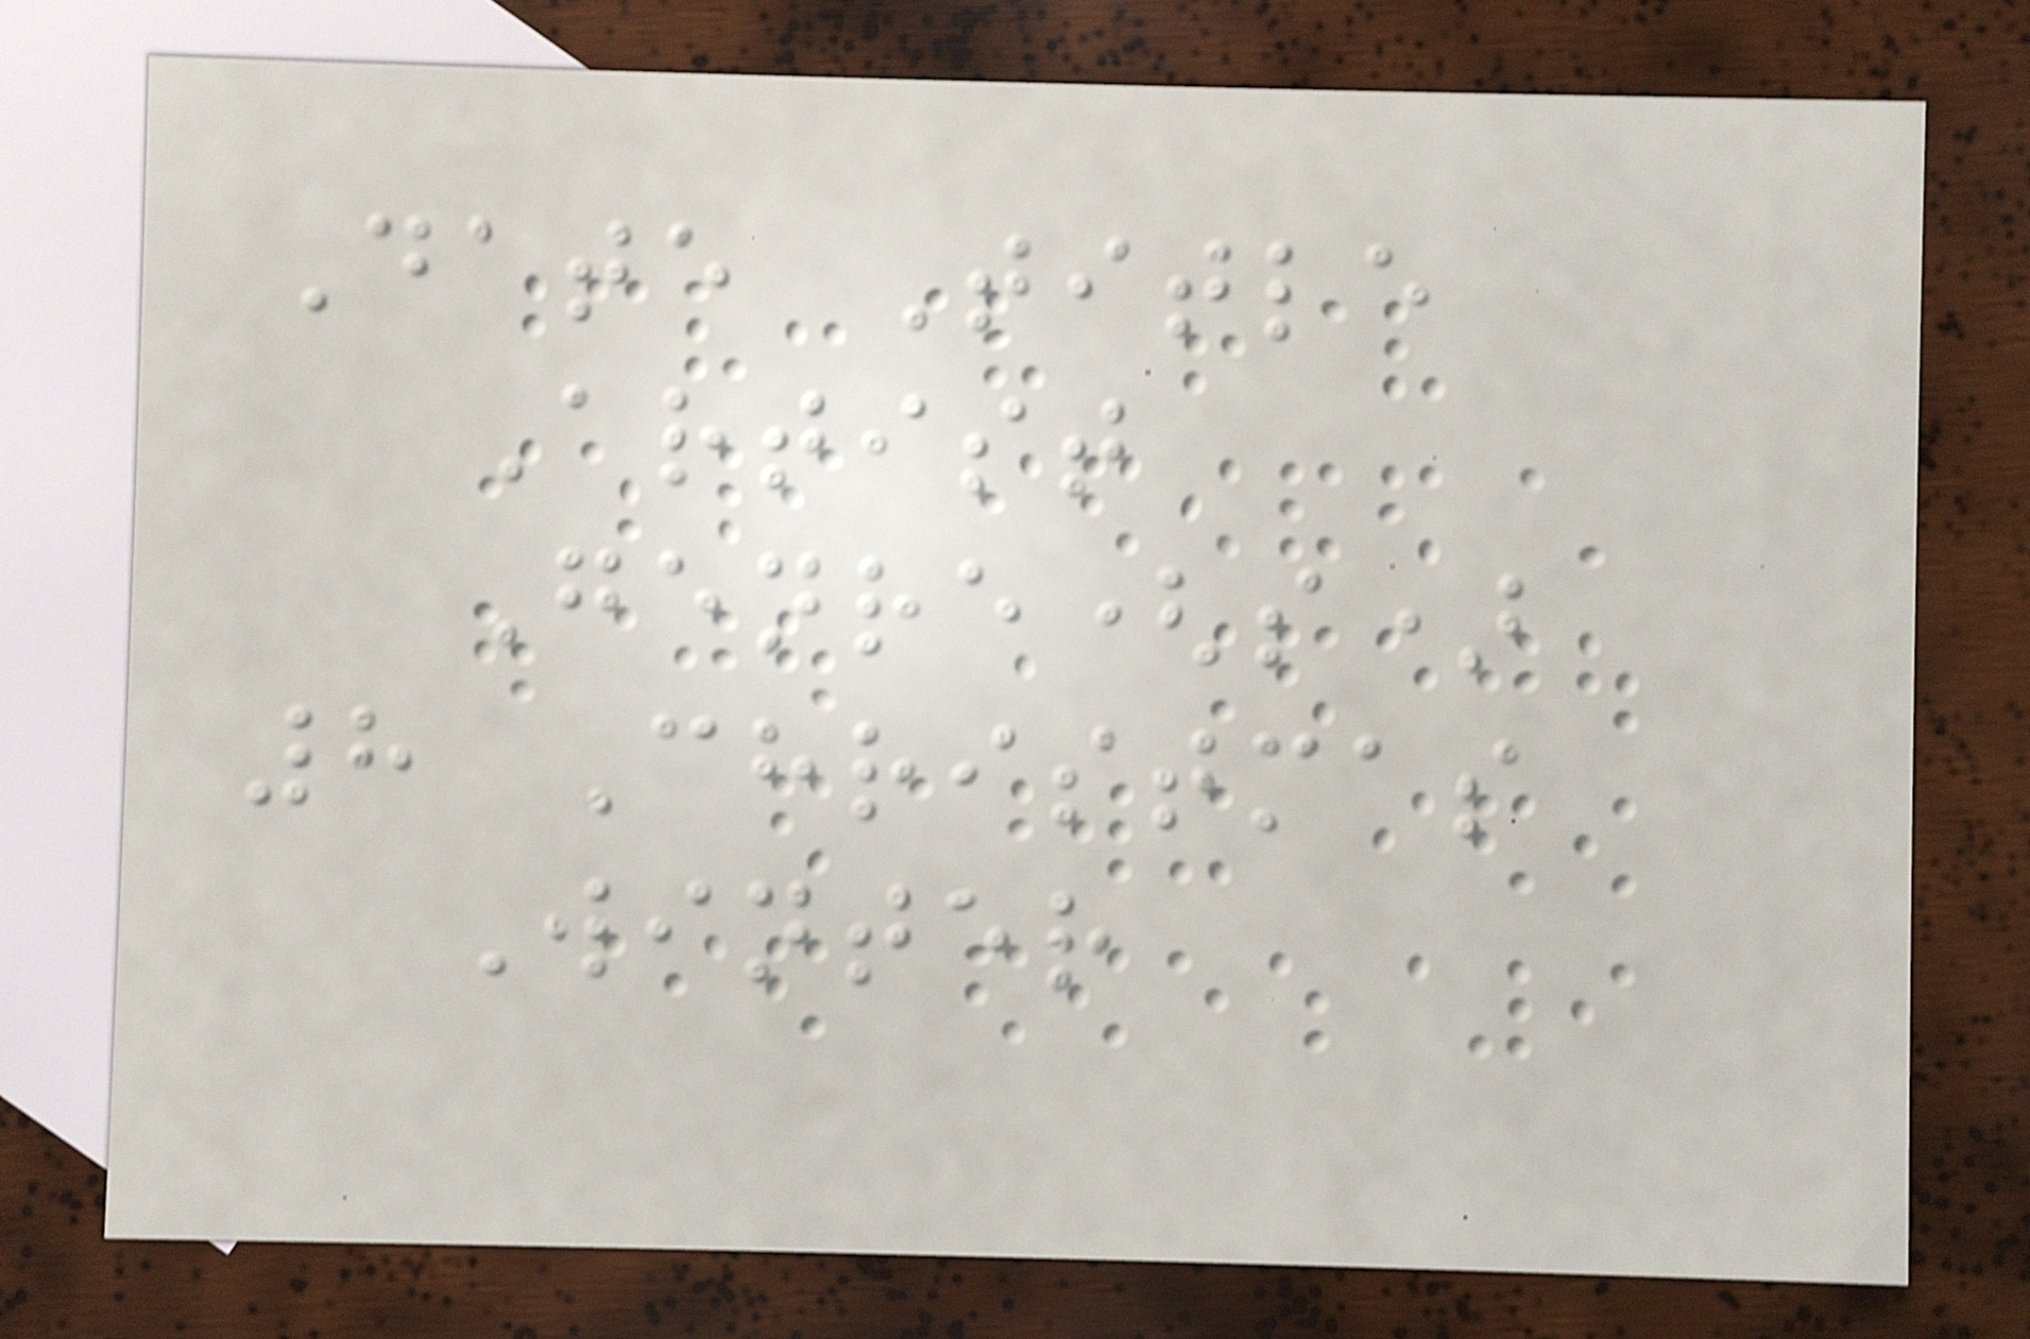Date Title
Artist
Genre(s)
8 Christmas
Winter
